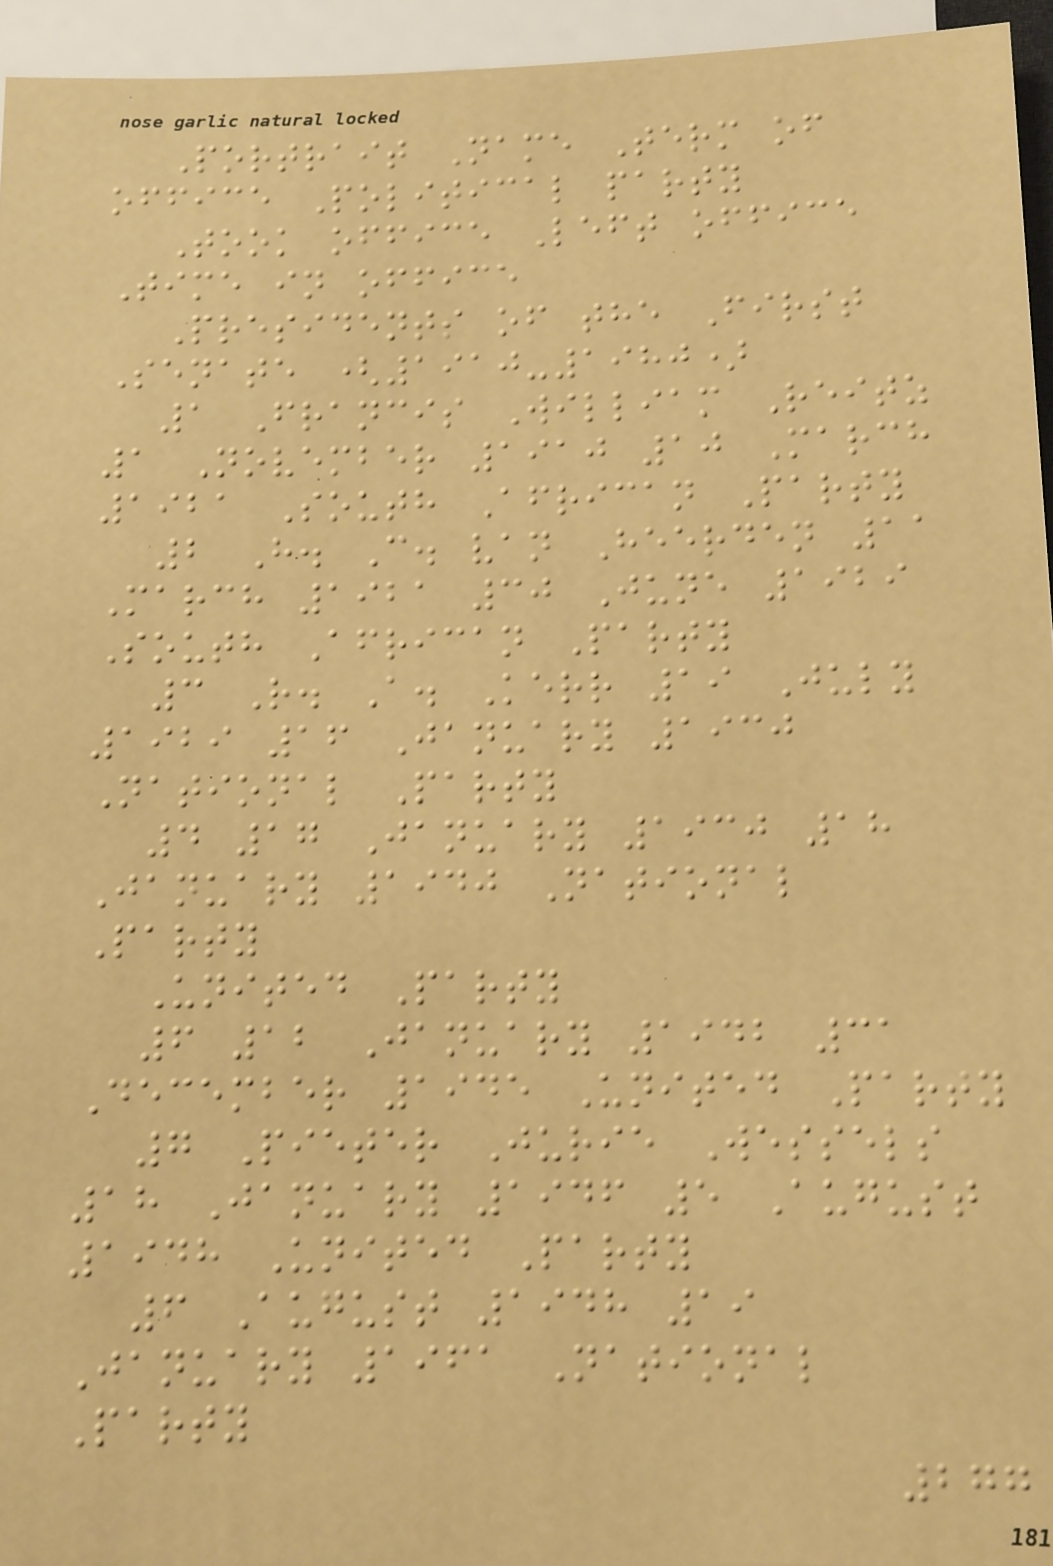Portrait Name Term of
office Political party
Took office Left office
Time in office
Presidents of the First
Senate (1910-1980)
1 Francis William Reitz
1 November 1910 10 March
1921 South African Party
2 H. C. van Heerden 11
March 1921 30 June 1929
South African Party
3 R. A. Kerr 19 July
1929 16 January 1930
National Party
4 17 January 1930 18
January 1940 National
Party
United Party
6 12 January 1942 31
December 1945 United Party
7 Pieter Jurie Wessels
18 January 1946 5 August
1948 United Party
6 August 1948 19
January 1961 National
Party
277
